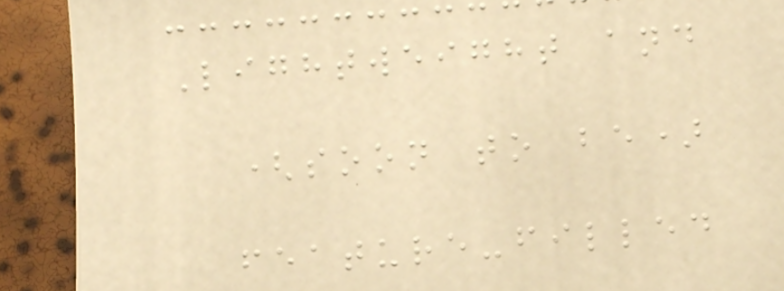Lightweight and
(soon to be)
feature-filled
